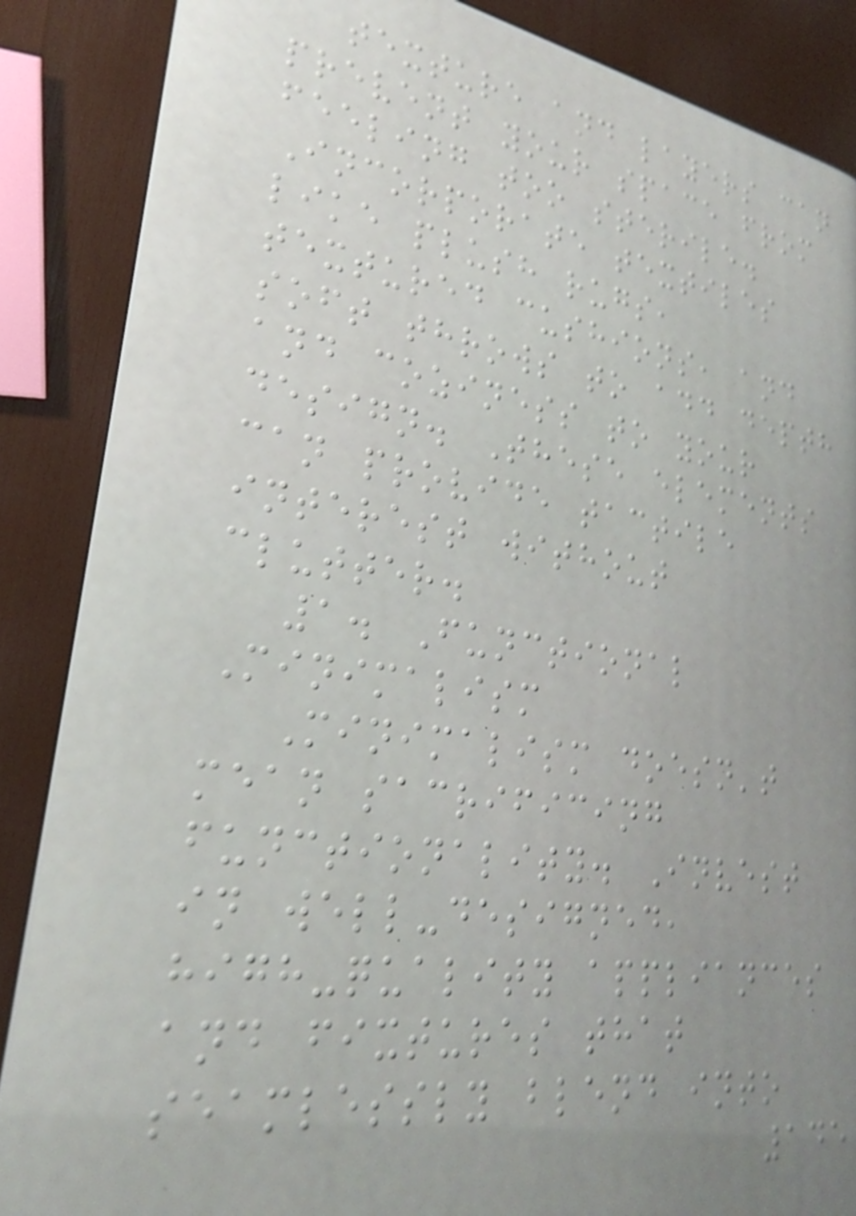texture and layers can
prevent your space from
feeling too sterile.
Incorporate textiles
like plush rugs,
textured cushions, and
soft throws to add depth
and coziness to your
design. These elements
can provide tactile
interest without
clutter.
1. Functional
Minimalism
Minimalism doesn't
mean sacrificing
functionality. Invest
in well-designed,
high-quality appliances
and fixtures that
seamlessly blend into
145
